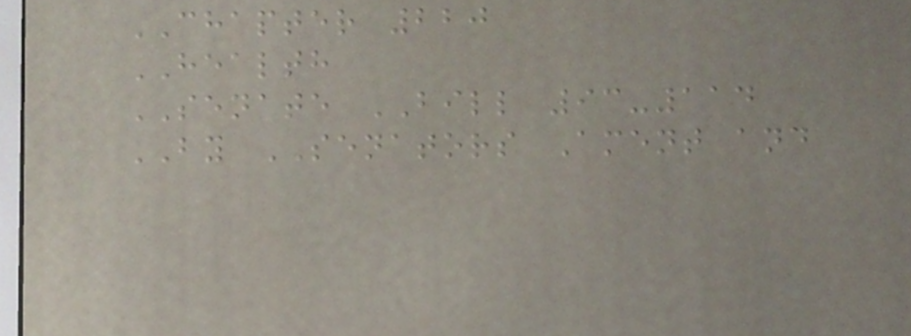CHAPTER 220
HEALTH
SENATE BILL 93-114
BY SENATORS Ament and
